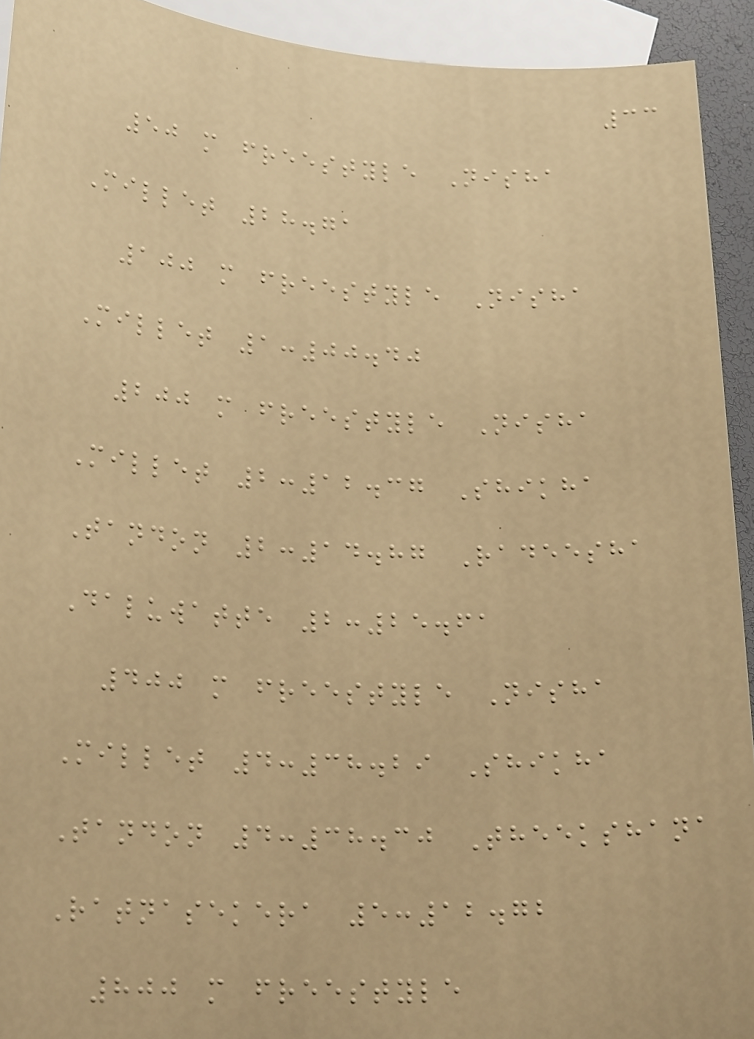33
50 m freestyle Nisha
Millet 28.71
100 m freestyle Nisha
Millet 1:00.40
200 m freestyle Nisha
Millet 2:12.37 Shikha
Tandon 2:14.87 Radeesha
Daluwatte 2:25.61
400 m freestyle Nisha
Millet 4:38.29 Shikha
Tandon 4:38.30 Theekshana
Ratnasekera 5:12.72
800 m freestyle
